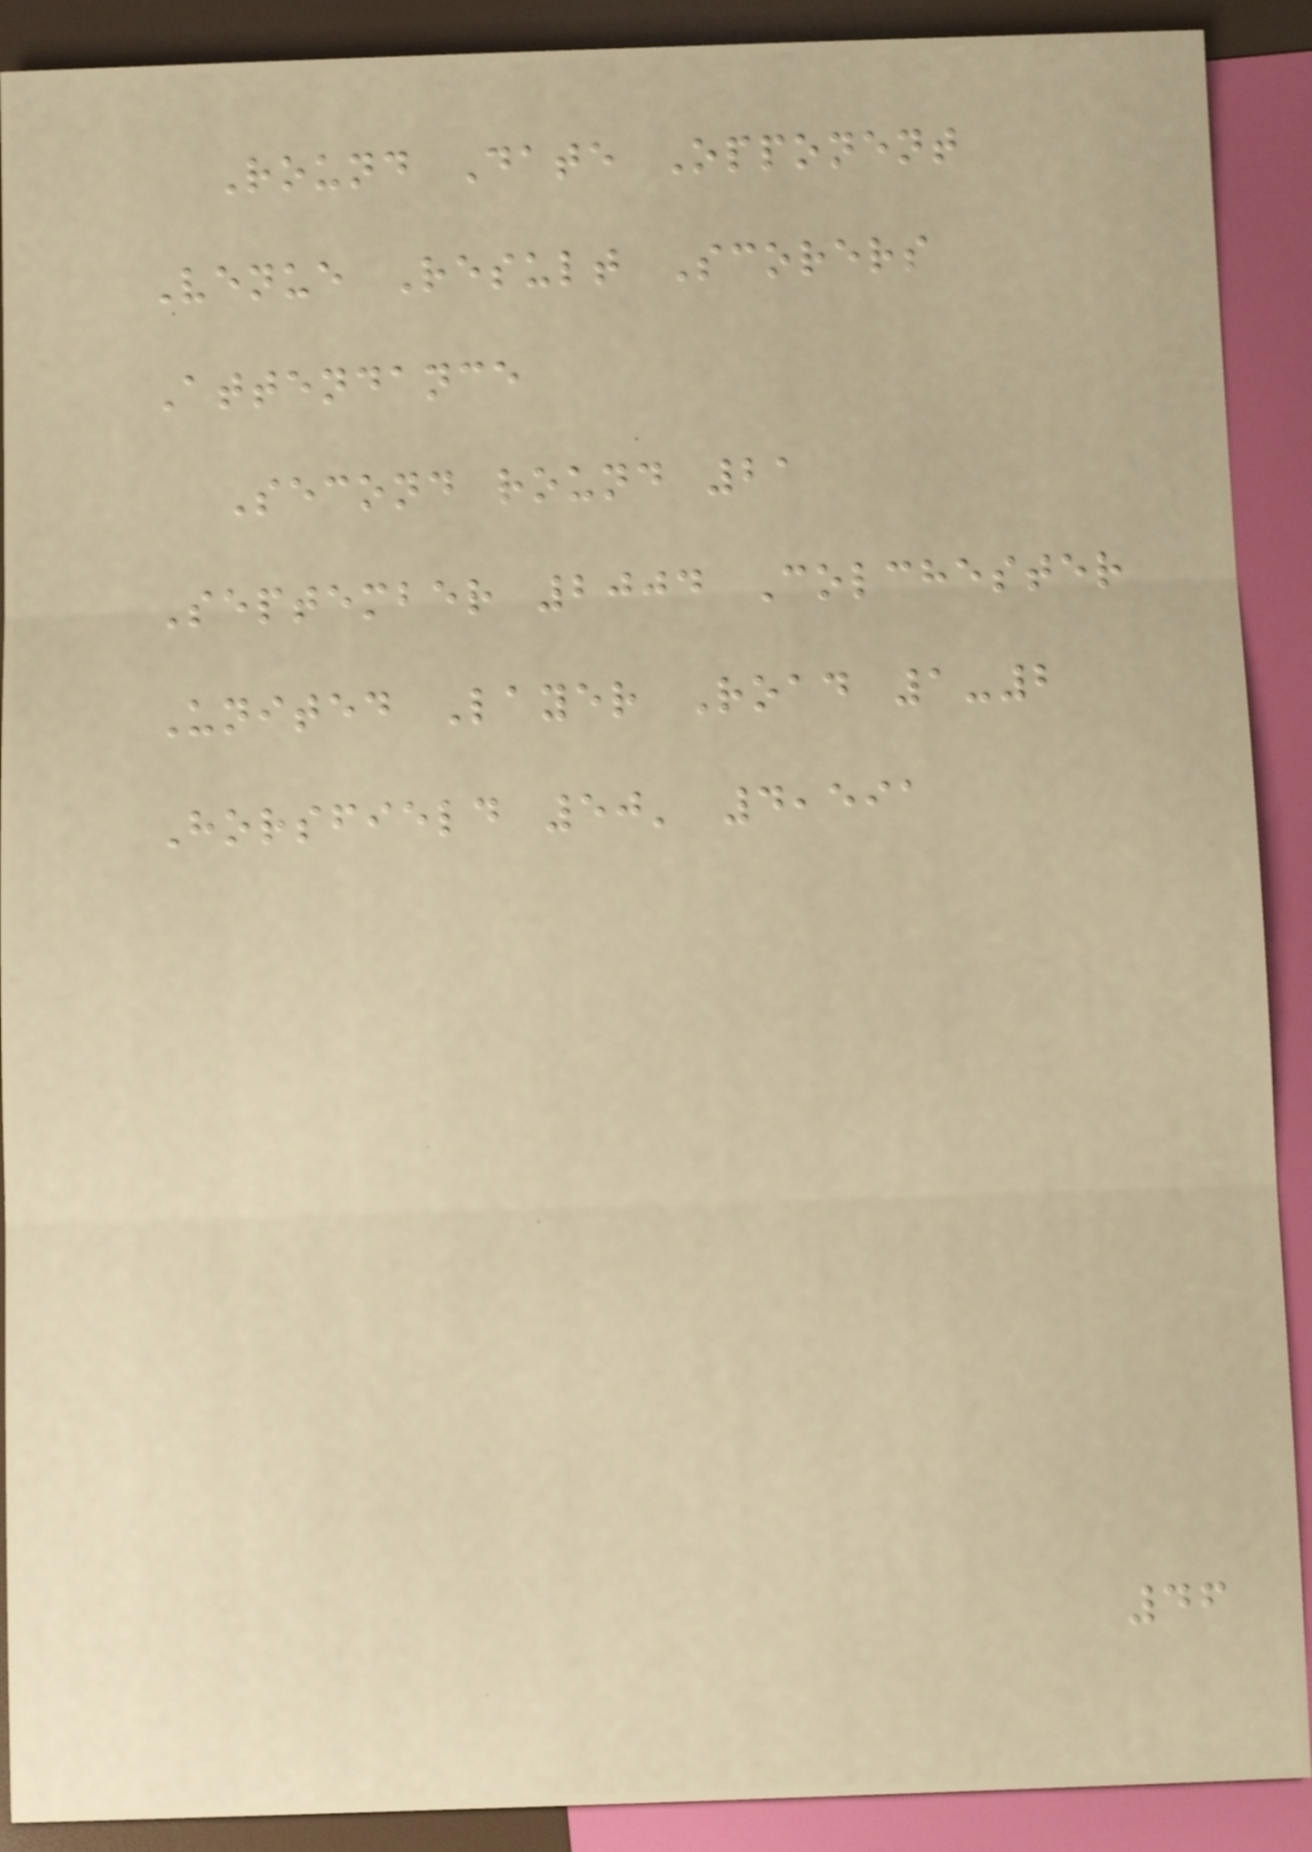Round Date Opponent
Venue Result Scorers
Attendance
Second round 21
September 2004 Colchester
United Layer Road 1-2
Horsfield 50' 4,591
46
